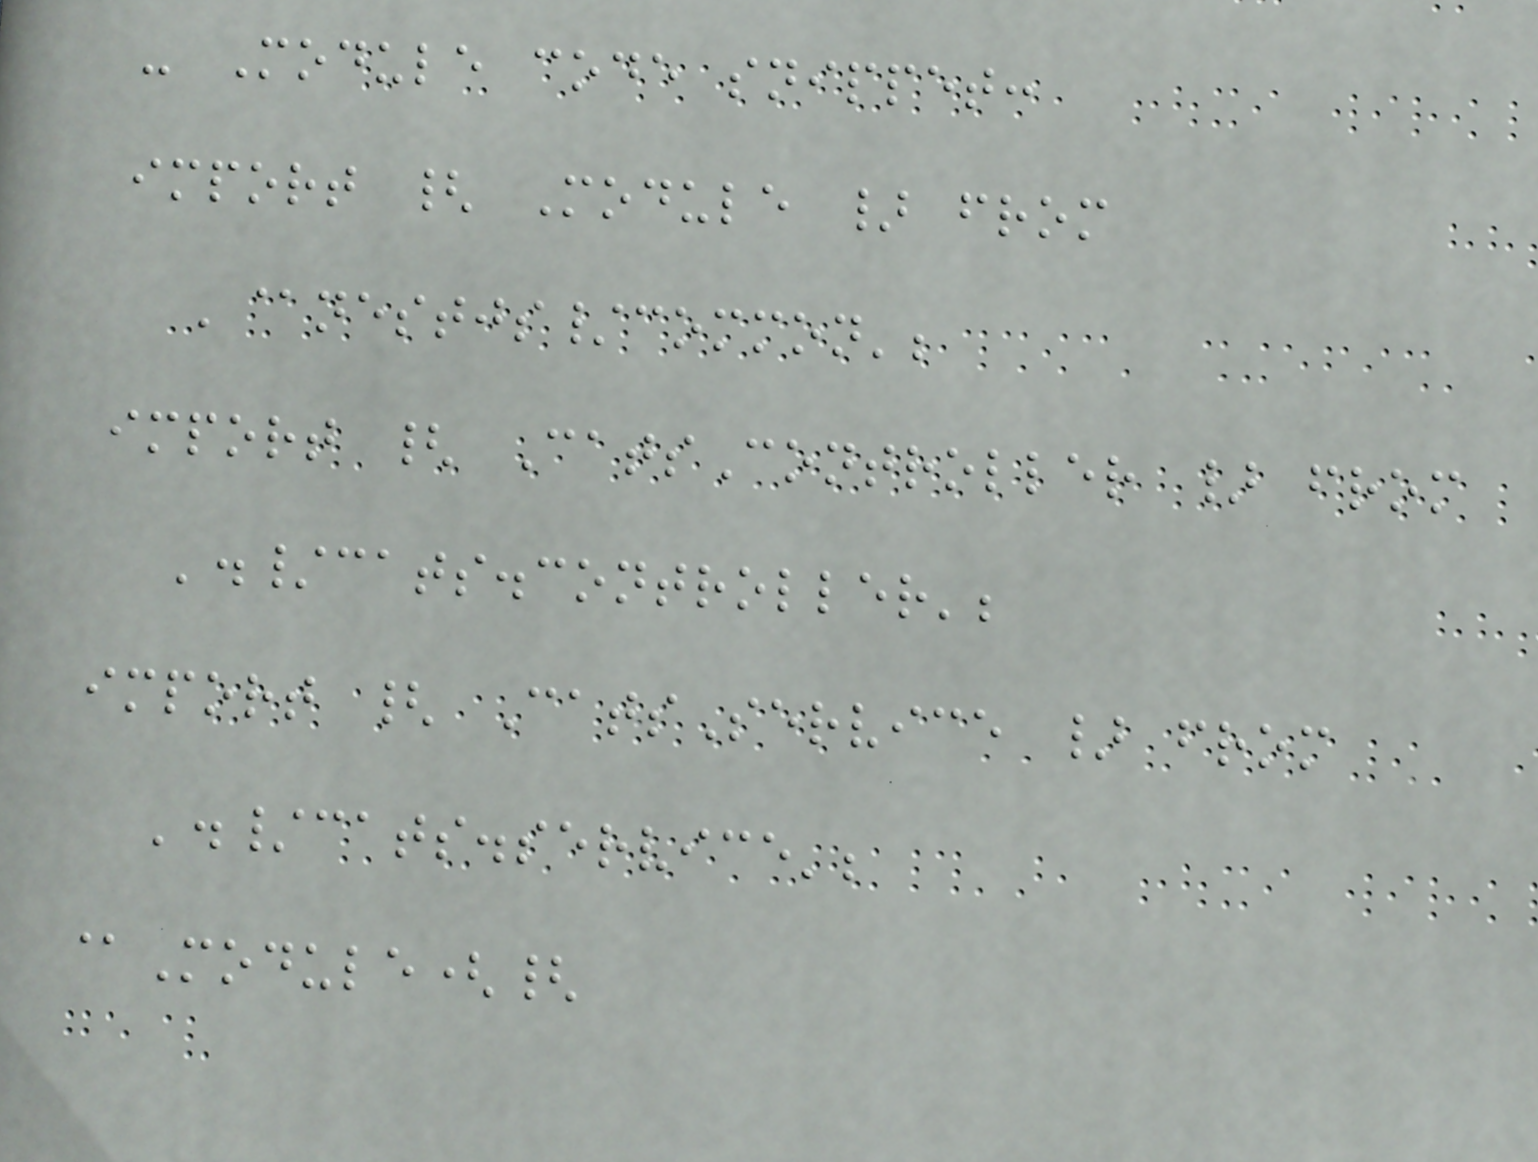- Module code snippet:
import { Module } from
'@nestjs/common';
import { CatsController } from
'./cats.controller';
import { CatsService } from
'./cats.service';
@Module({
